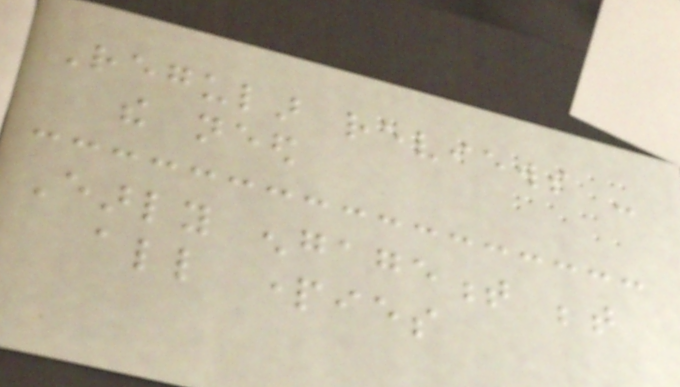Regular reviews -
the need
Early engagement between
all parties
